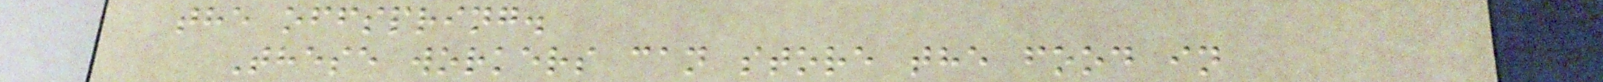the offspring.
These workers can store the food in
